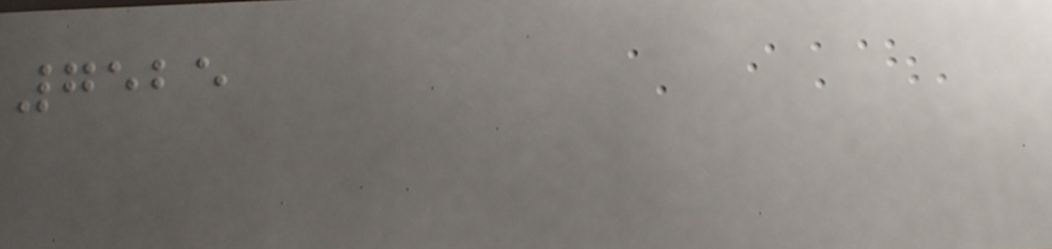7525
